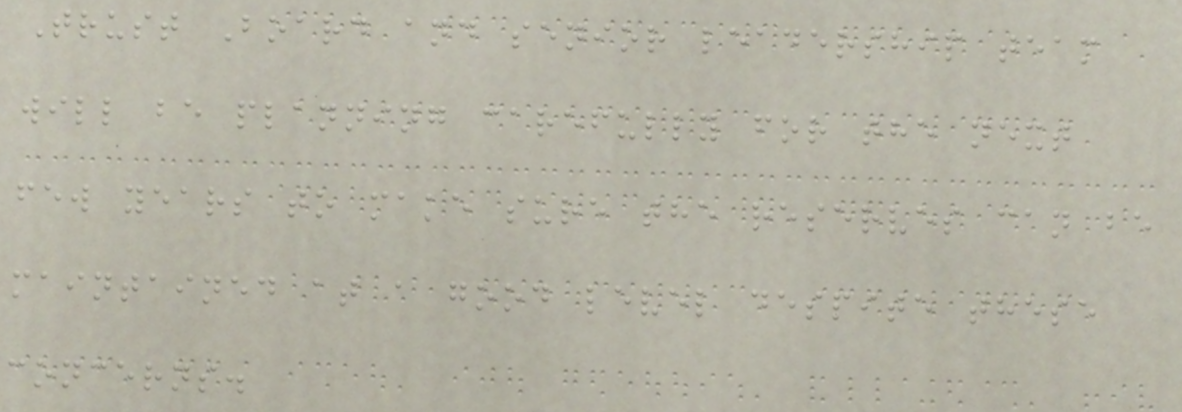Trust Board and senior leadership team
will be planning carefully for the next
few years to make sure the reserves can be
maintained at a good level despite these
concerns.
